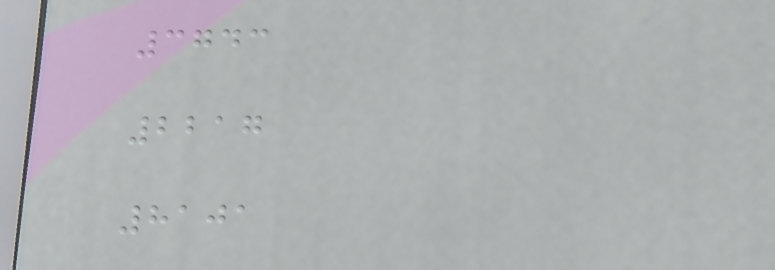3743
2217
8101
